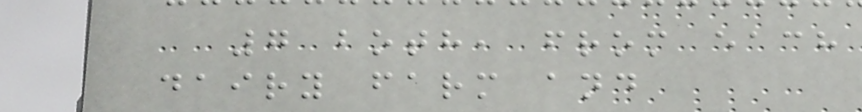7 both, from each
dairy farm and
